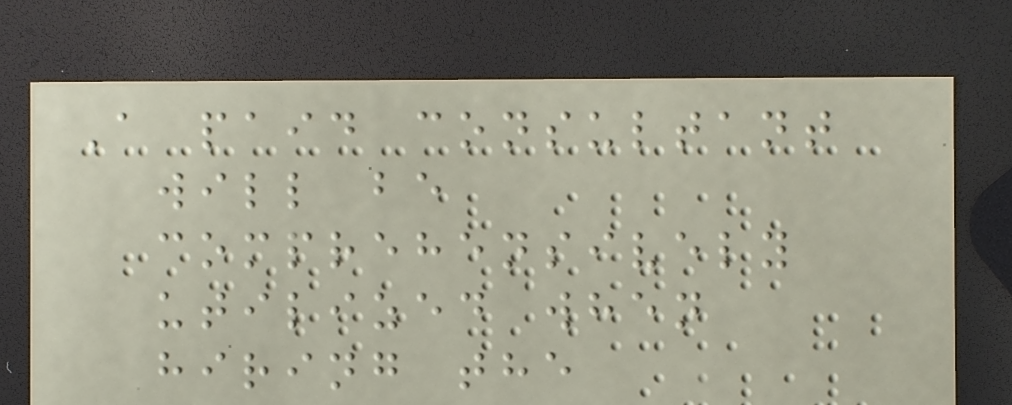A paid consultant
will be
comprehensively
utilized when
hiring the
